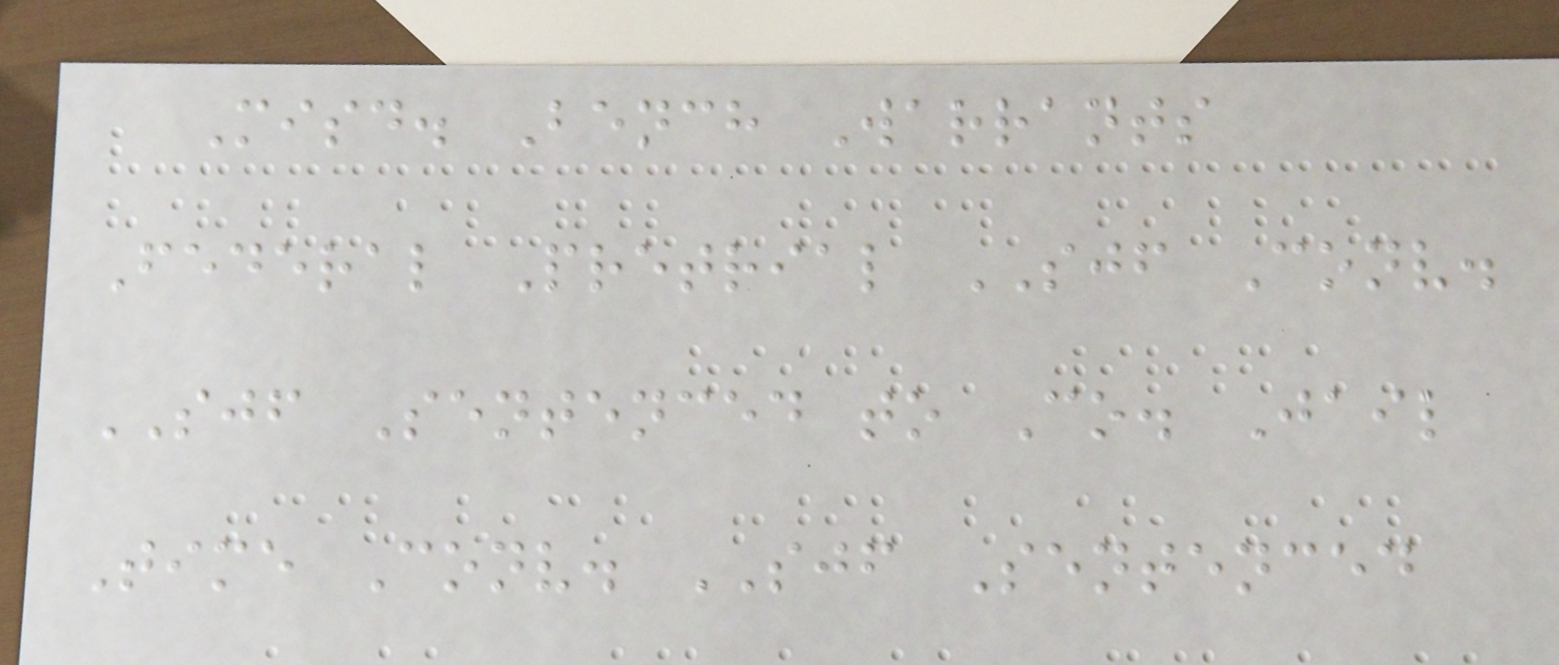Misd. Bench Warrants
Federal Pretrial SJF Conv.
SJF Sentenced to Co. Jail
Time Conv. SJF Sentenced
